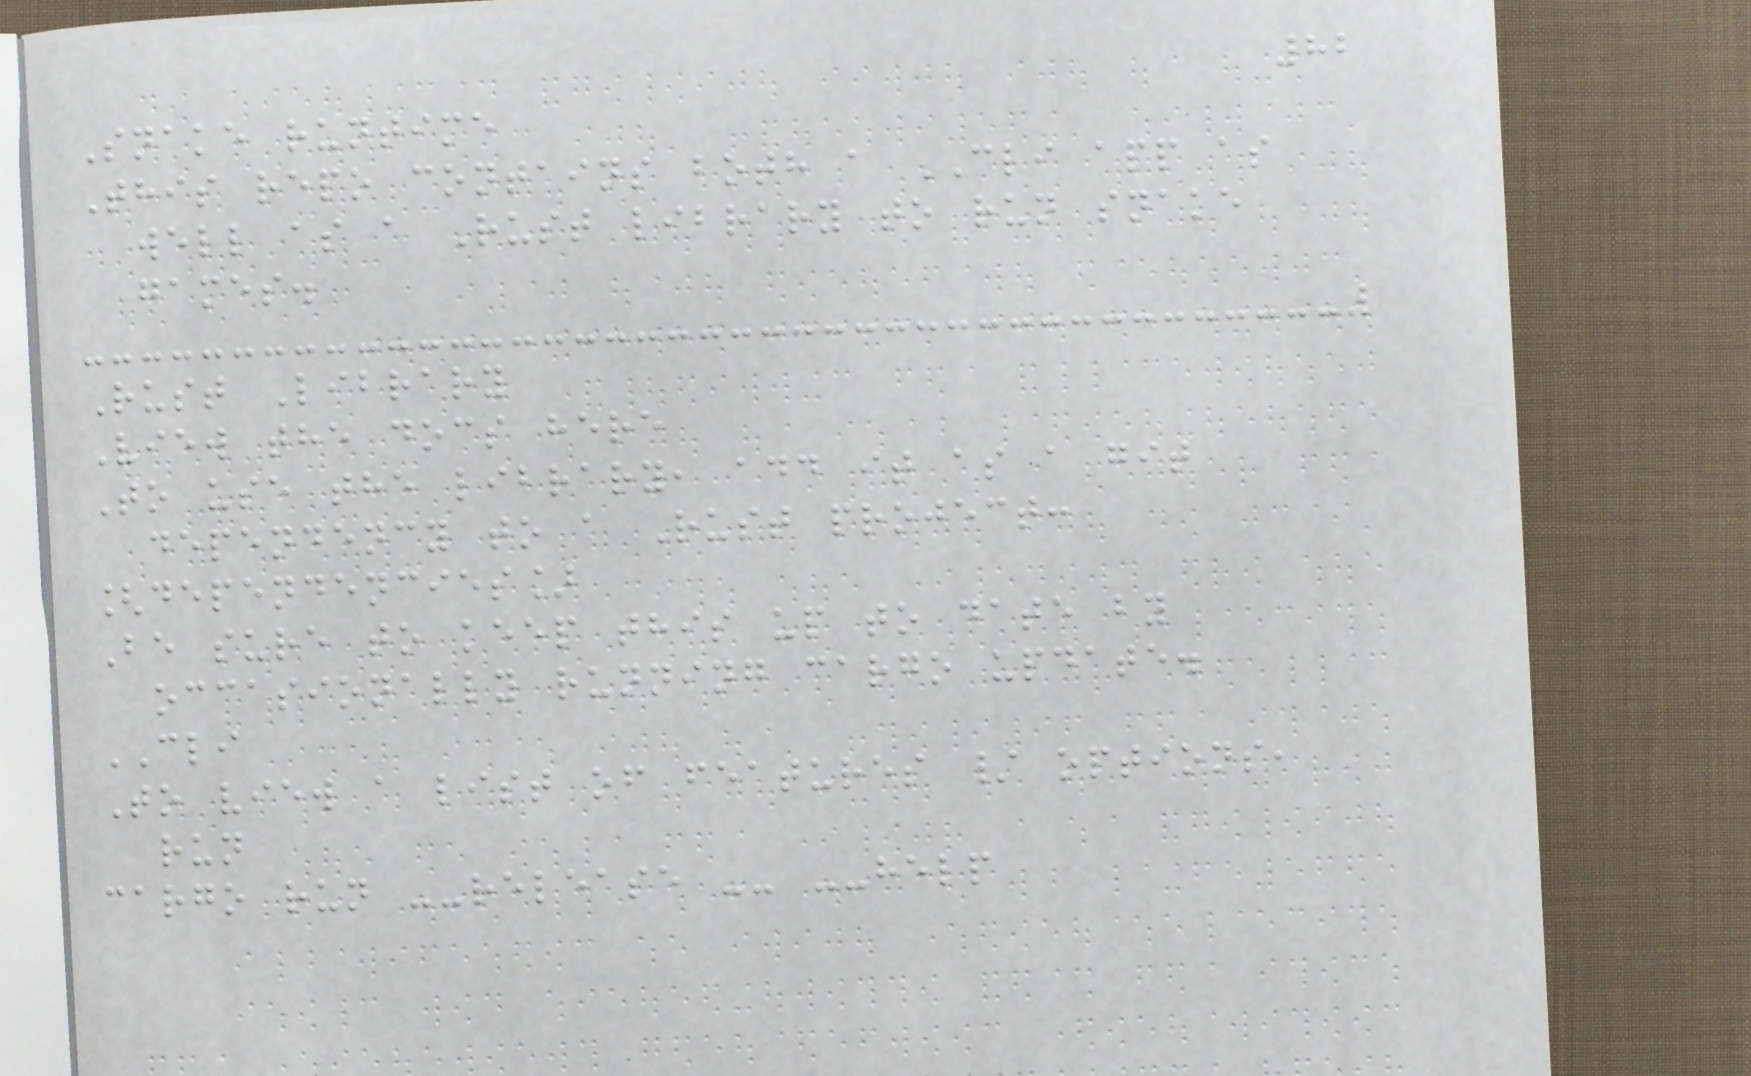82
Snake runtime
This repo contains both a CLI app as
well as a Rust library to run snake
games.
Rust Library
View the docs here
To use the library, add it as a git
dependency to a Rust project:
[dependencies]
Be sure to keep this up to date by
occasionally running cargo update.
CLI
To view a list of features / options,
run
cargo run --release -- --help
